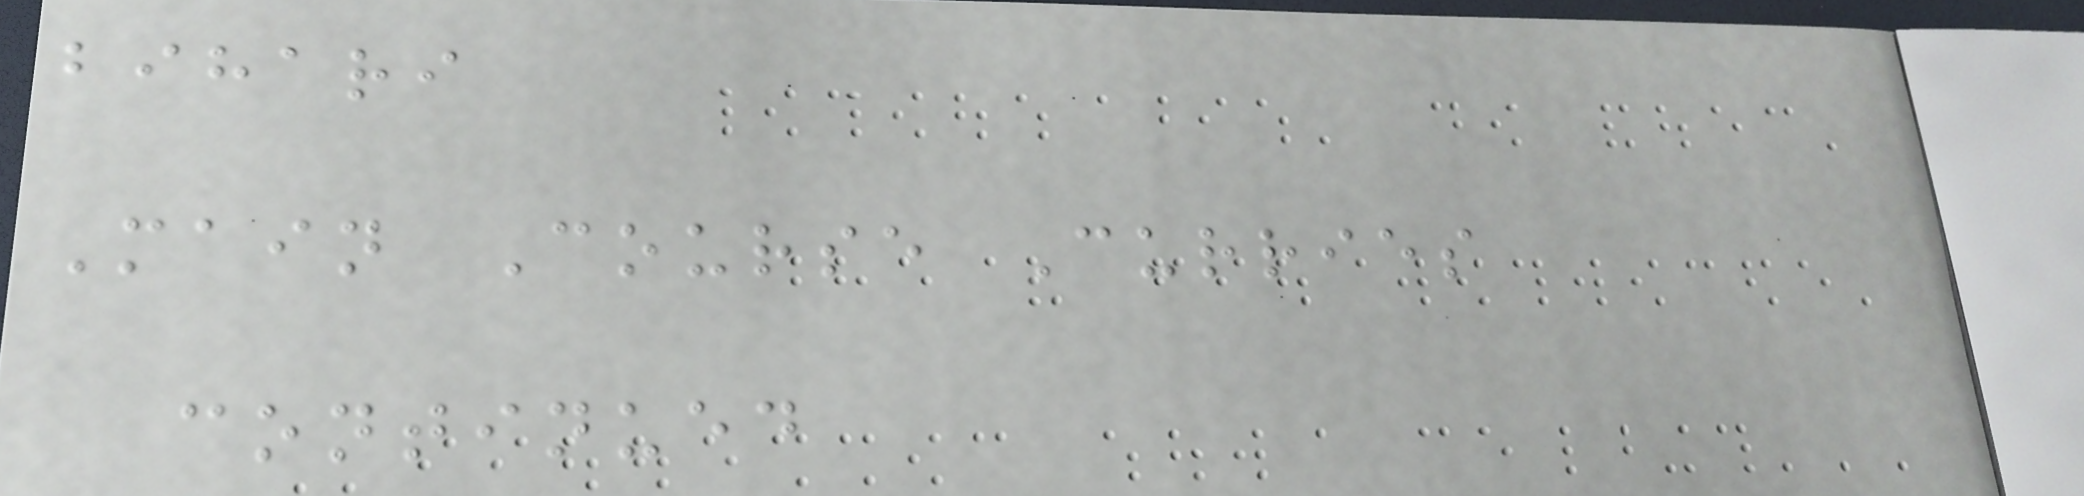bihari
Main Course Curries
continued
